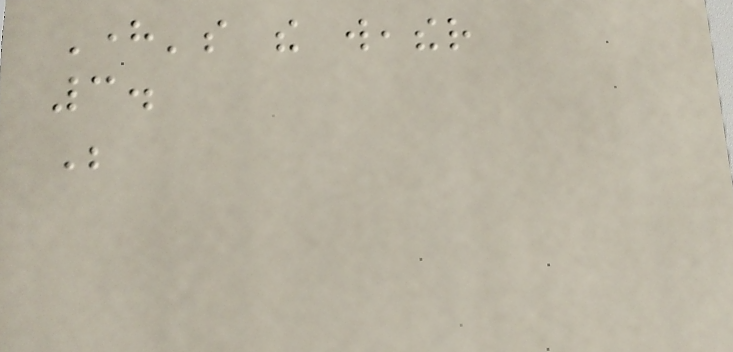Here's the weather
3.
Be
